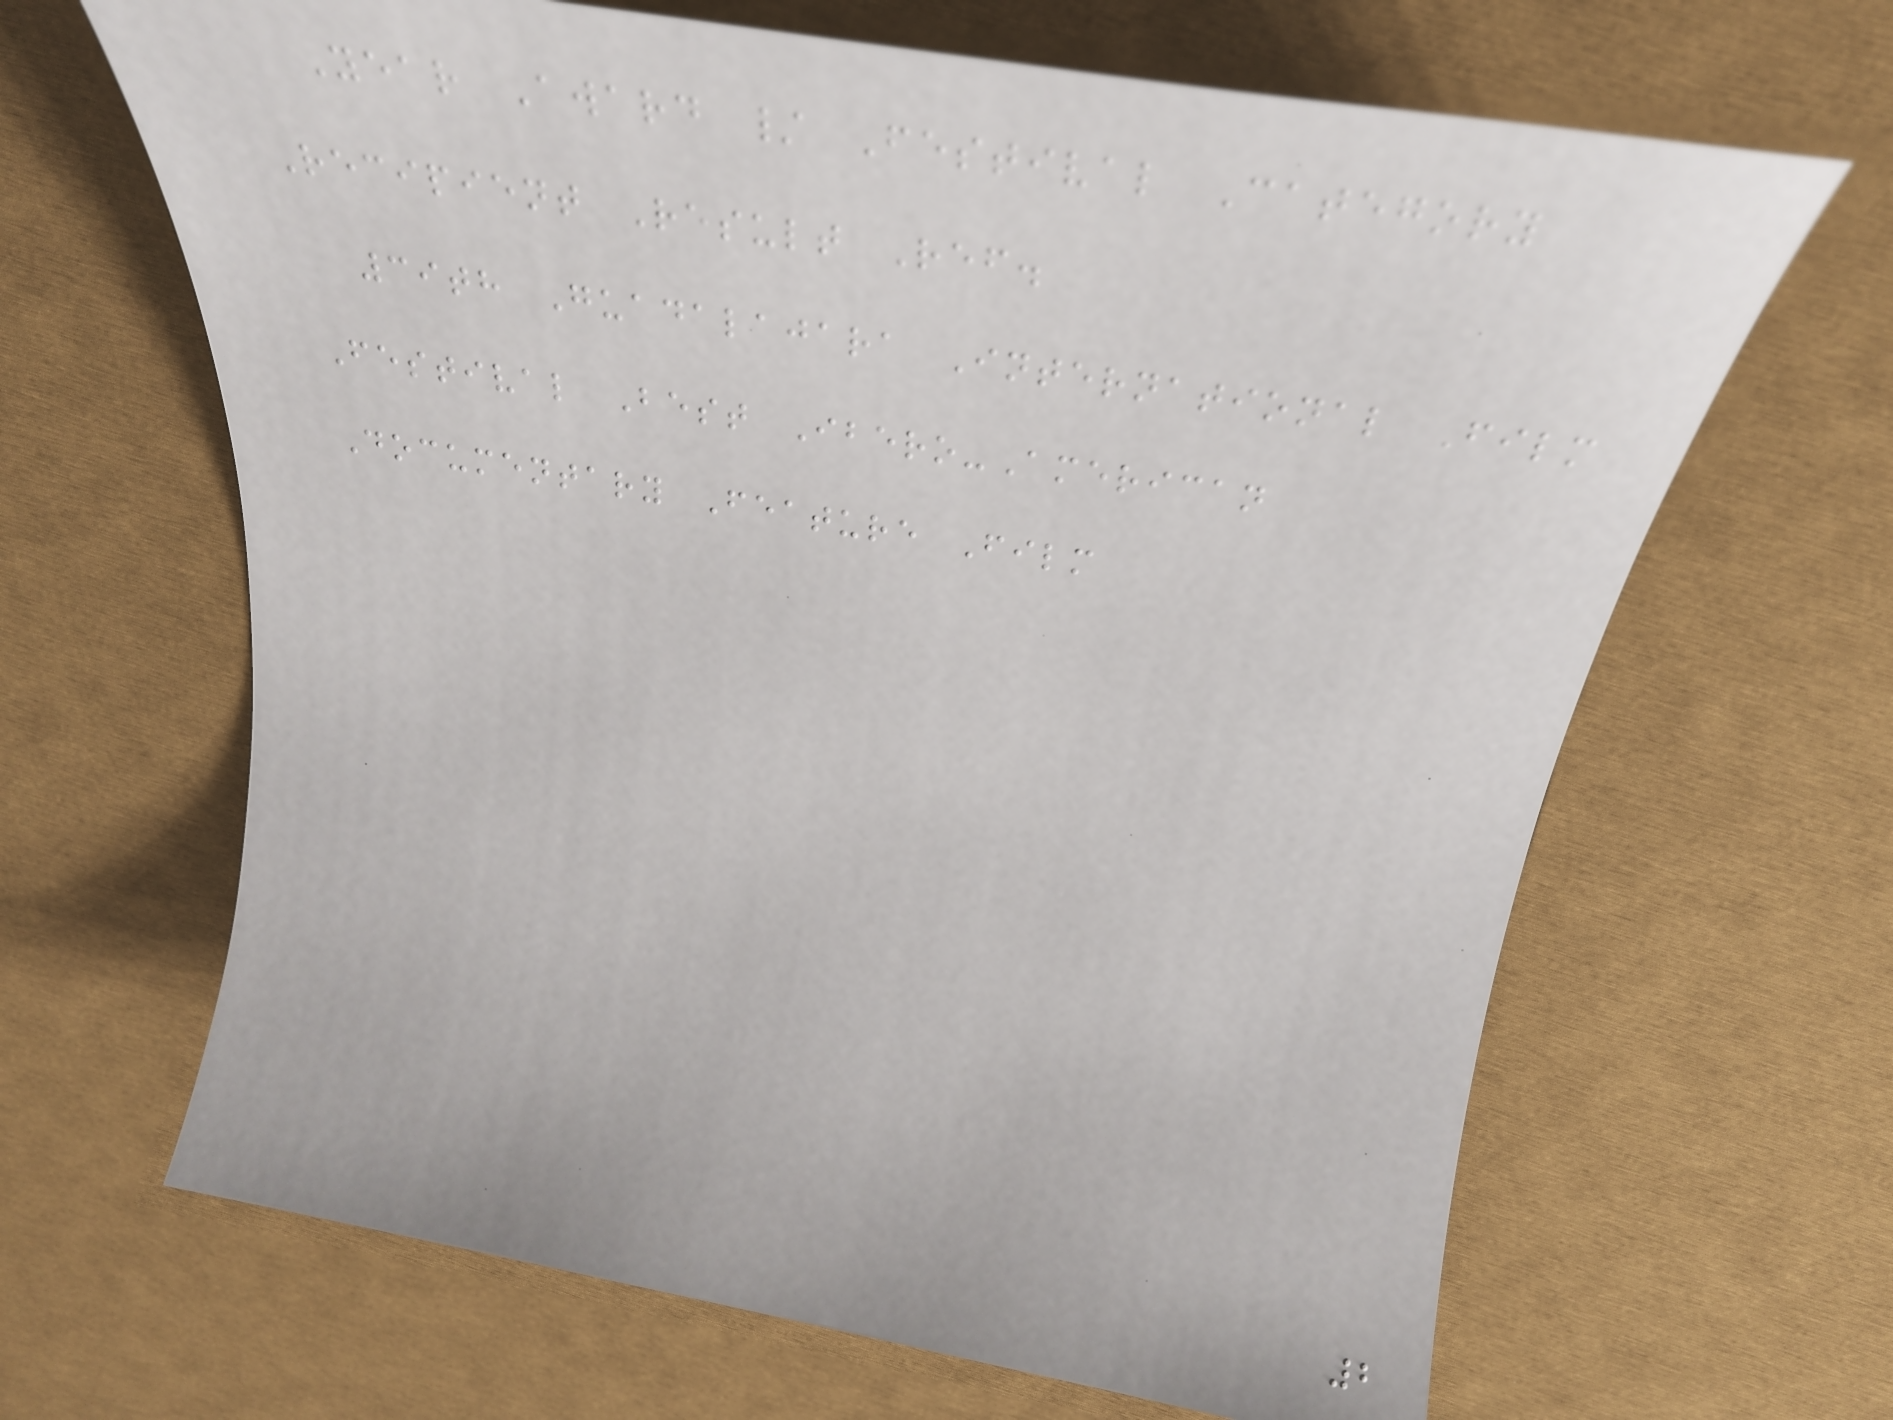Year Award / Festival Category
Recipient Result Ref.
39th Guadalajara International Film
Festival Best Ibero-American
Documentary Feature Film
2
